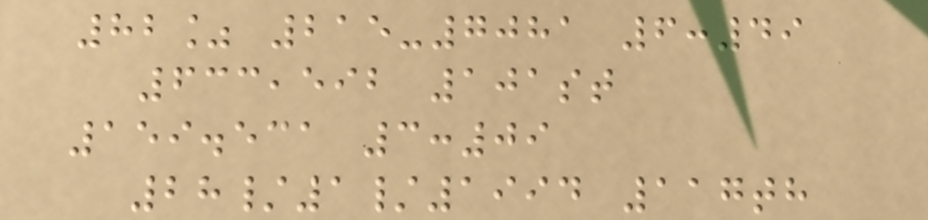82% 215-7081 6:49
633,592 101st
159.531 3:09
28/1/1994 117th
